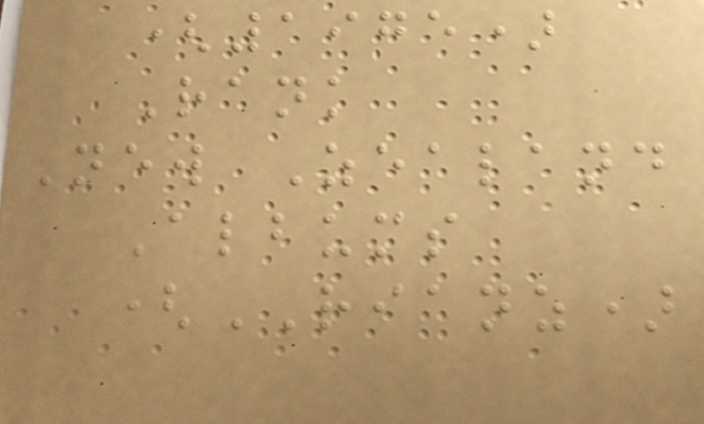(1975)
Rank
New Zealand
Albums
(RIANZ)
